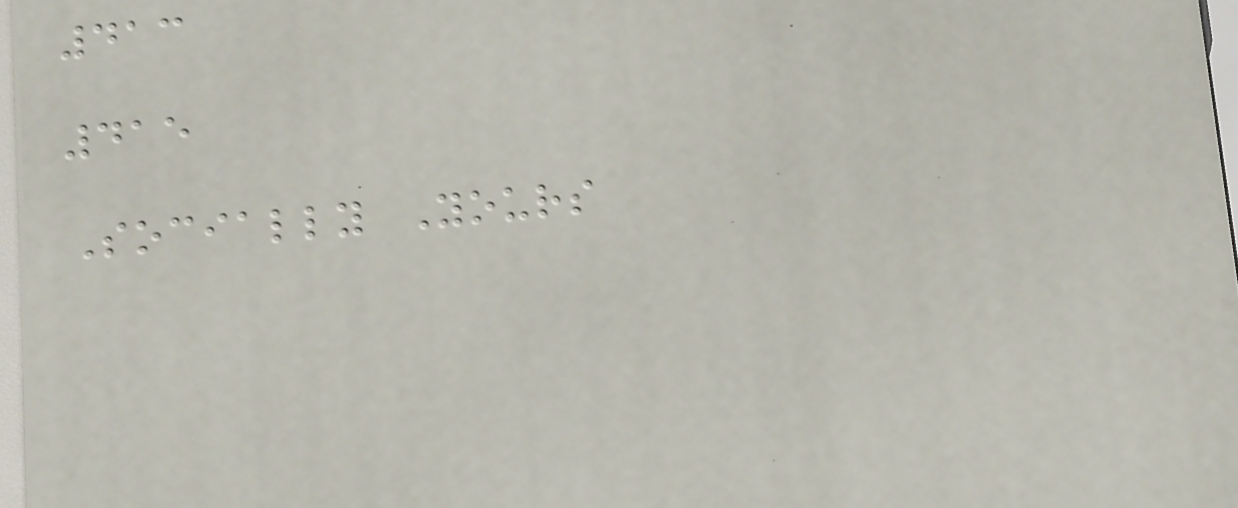413
415
Socially Yours
